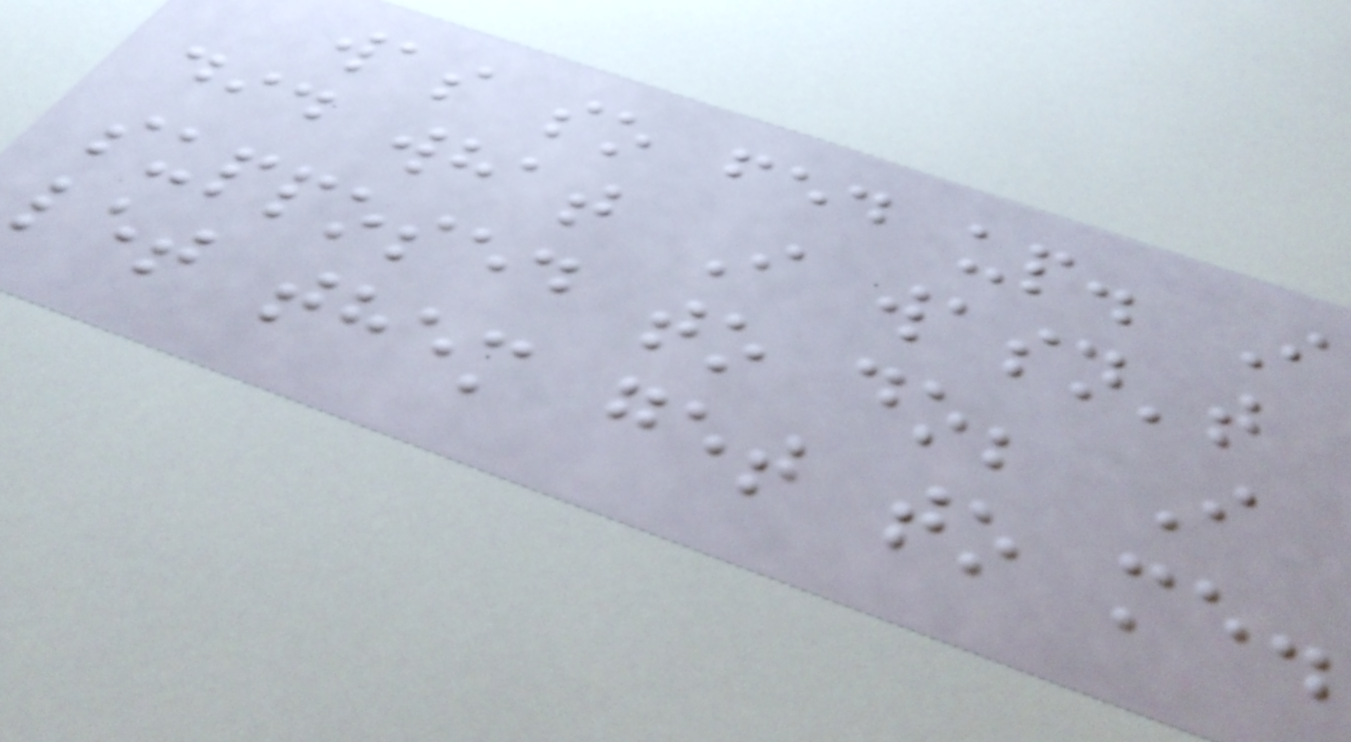was so fed up. I
did what I wasn't
supposed to do; I
let them get to me.
